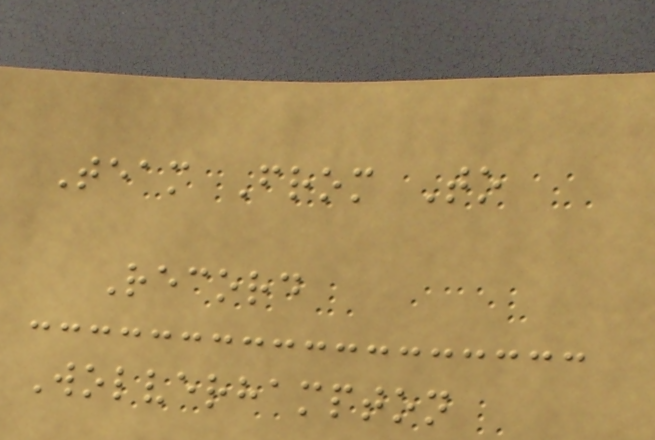Team From To
Record
Wolverhampton
